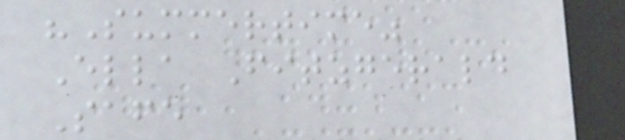"Summertime"
Ella Fitzgerald
Safe
